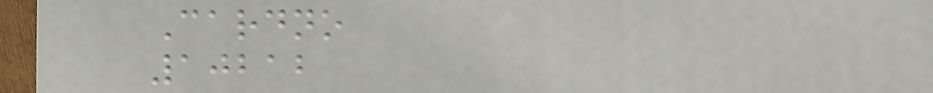Cardno
10212
